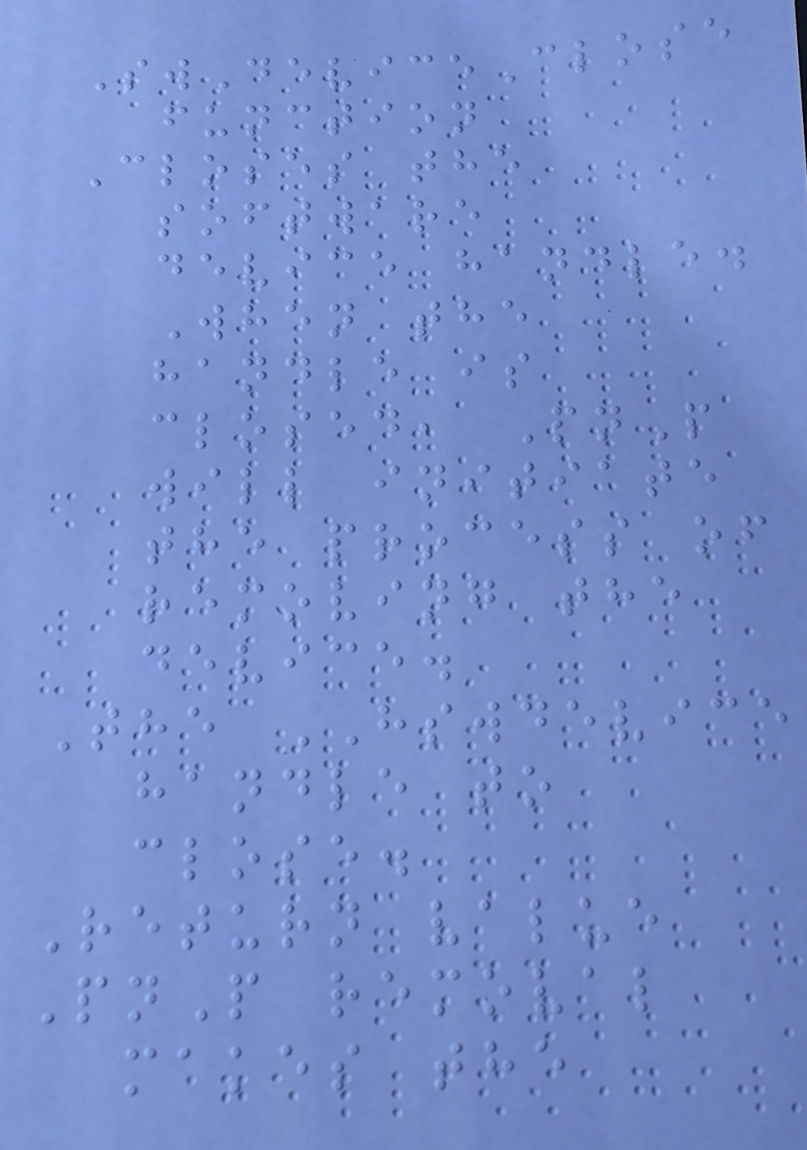SwDeviceClose
function
Closes the
software
device handle.
When the
handle is
closed, PnP
will initiate
the process of
removing the
device.
The HSWDEVICE
handle to
close.
Return value
PnP removal
makes the
